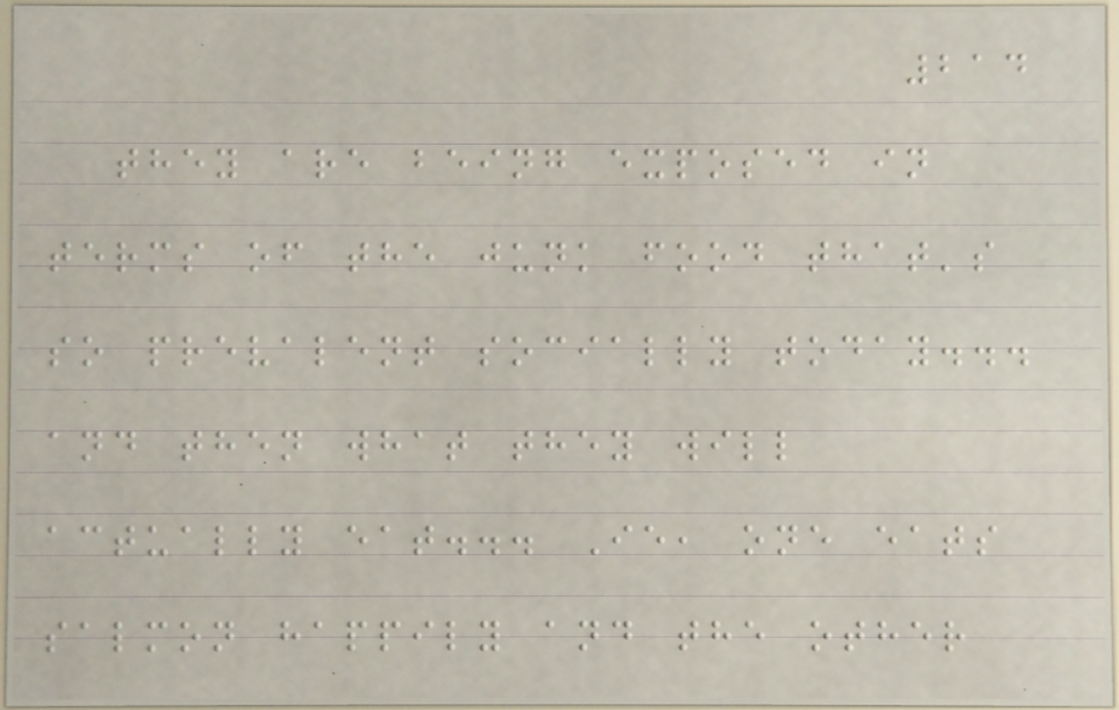214
they are being exposed in
terms of the junk food that's
so prevalent socially today...
and then what they will
actually eat... Ie, one eats
salmon happily and the other
